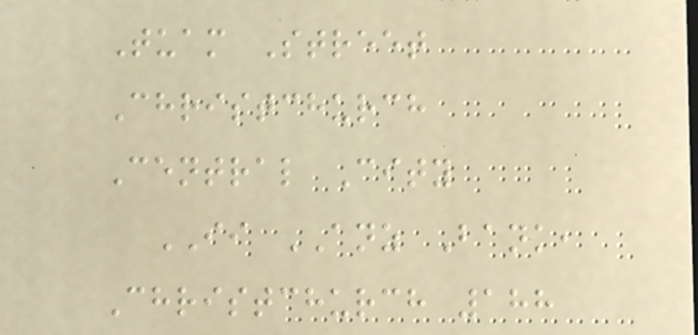Tuam Street
Christchurch
Central City
II ANZ Bank,
Christchurch 188
